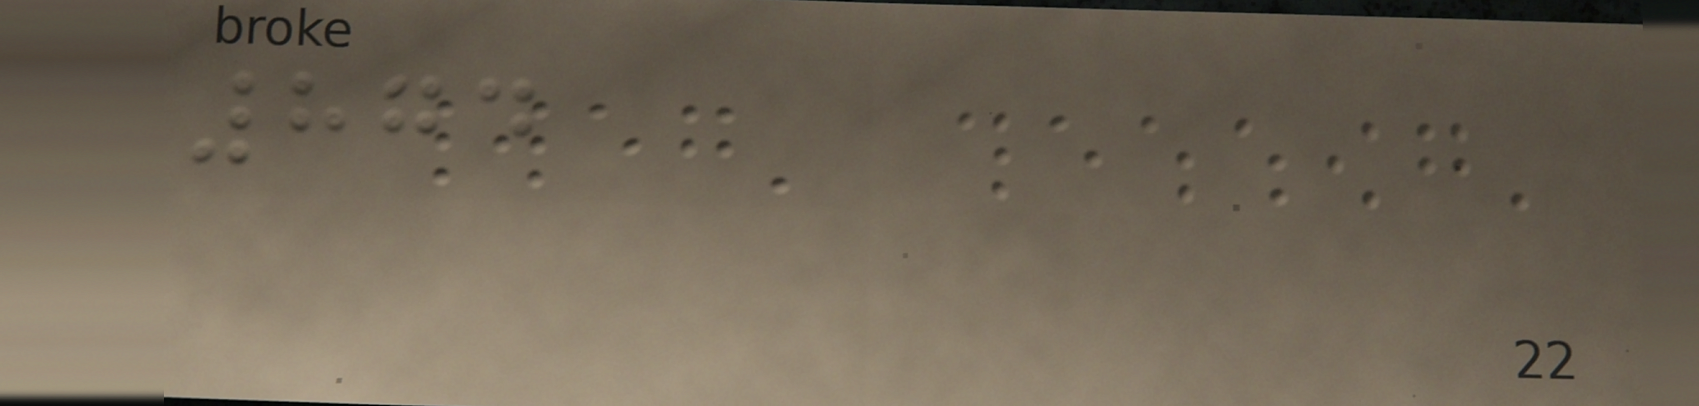874
